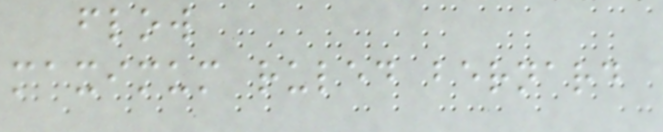flow
maximum ruled bernard
